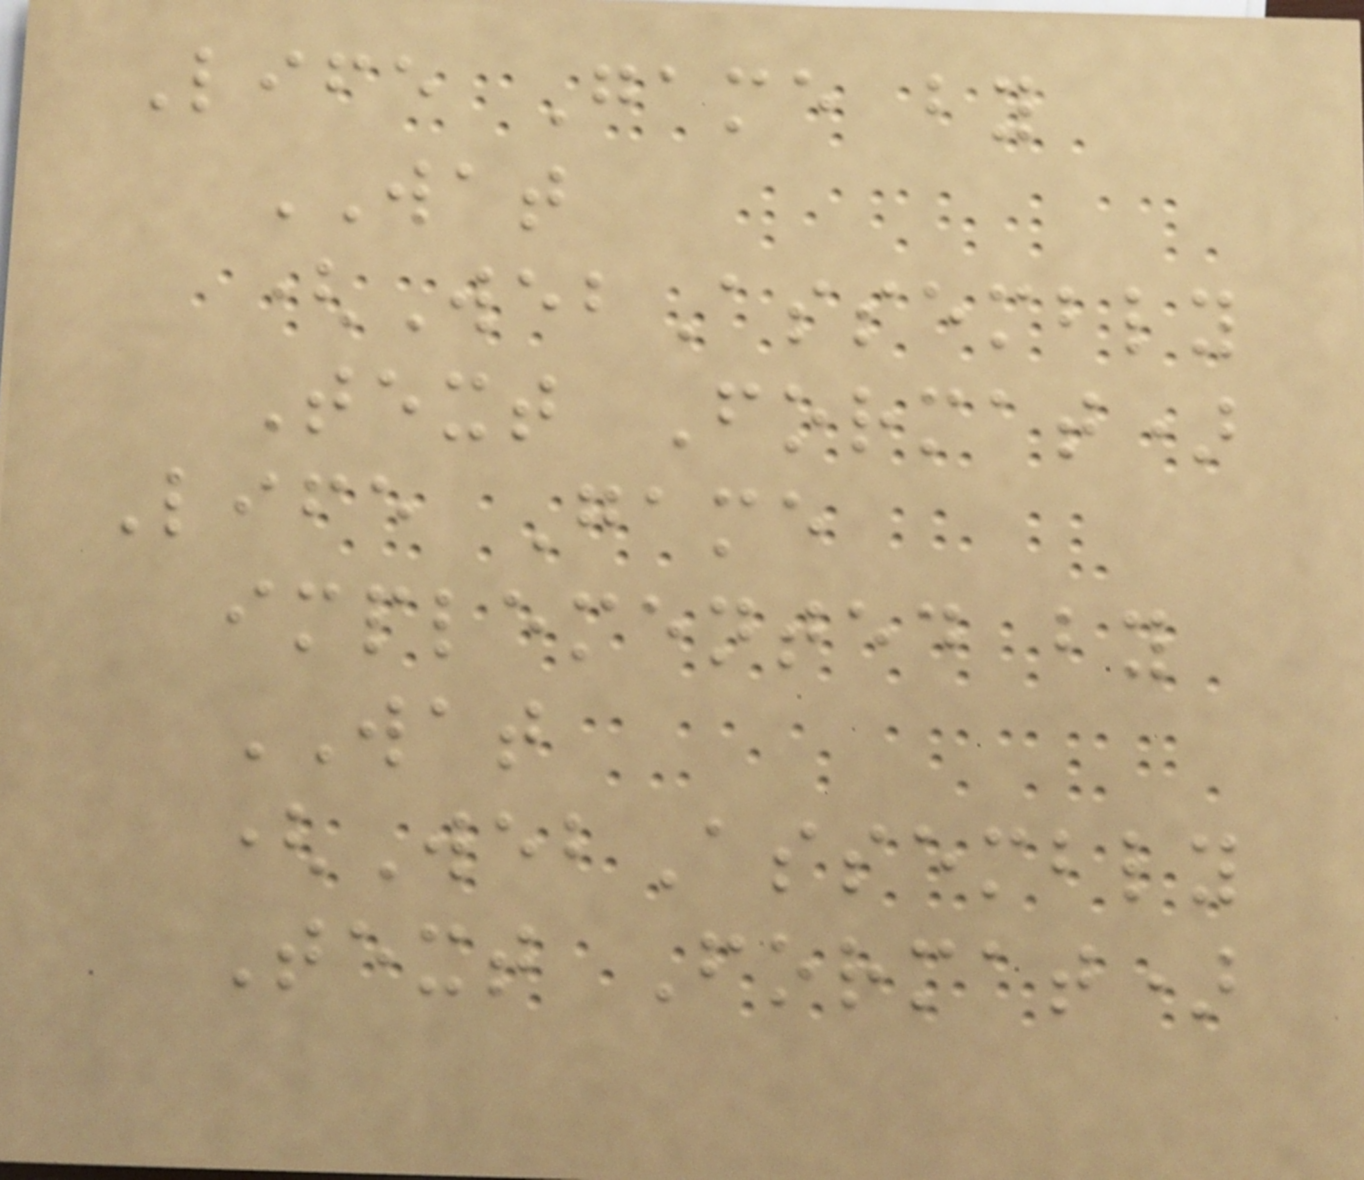Life Game by
WAT
(WebAssembly
Text Format)
Life Game
implemented by
WAT
(WebAssembly
Text Format)
